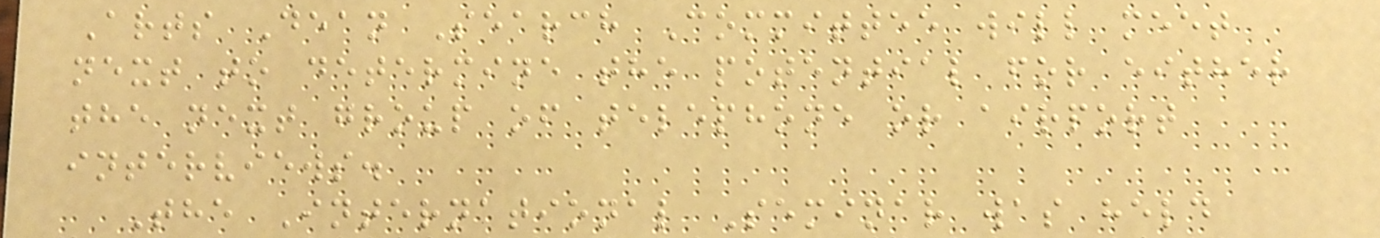Arts Dean Search Committee will meet
next to determine the potential for either
the next group of telephone or airport
interviews.
The International Seminar was held
